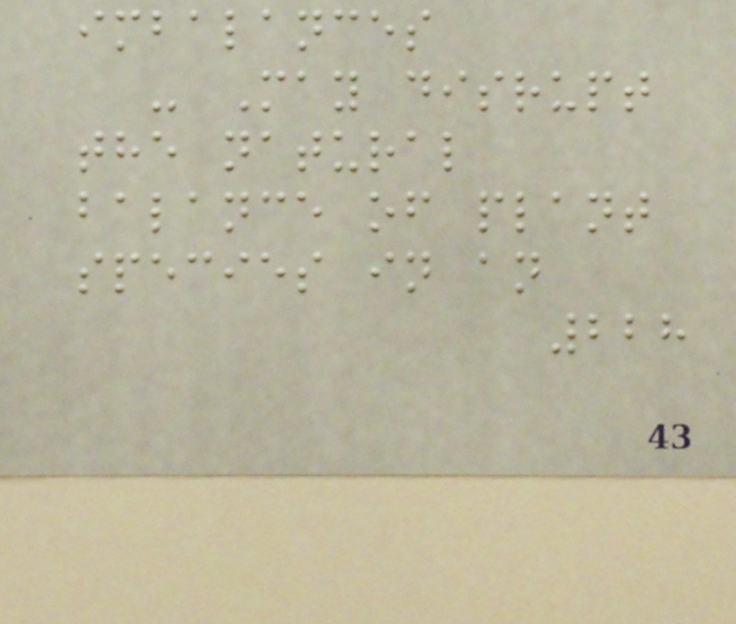imbalances
- May disrupt
the natural
balance of plant
species in an
228
